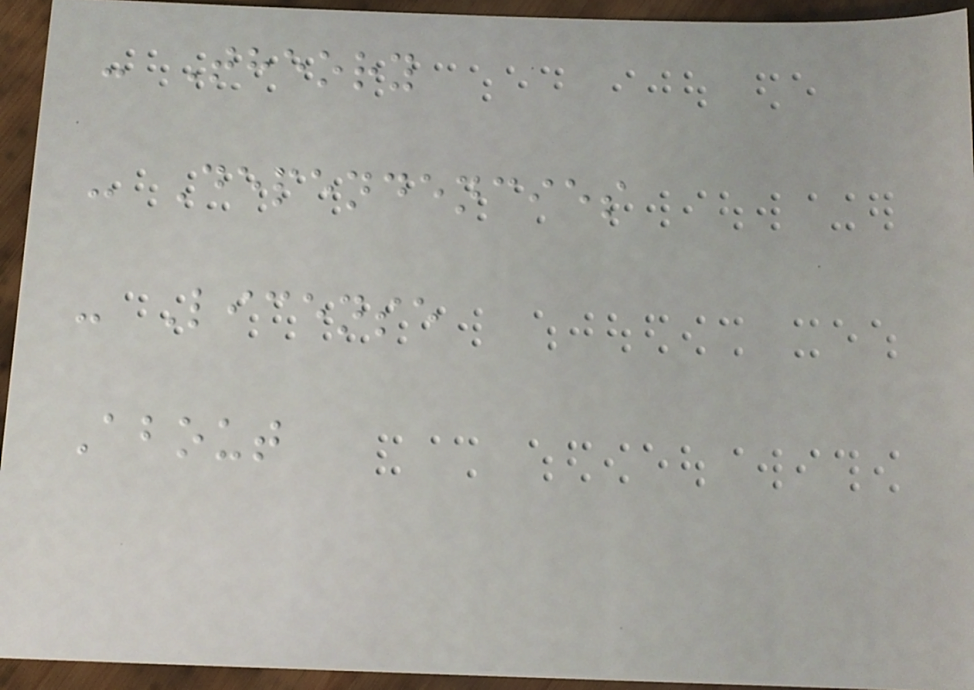- Theory
- Dependencies
- License
About
